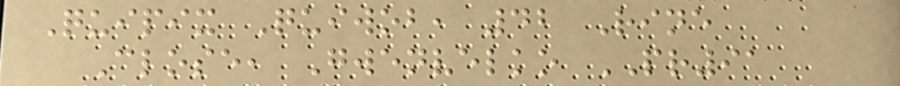Quipix Quiwob, 42 Rine
Close, Gwenvelko PR91
